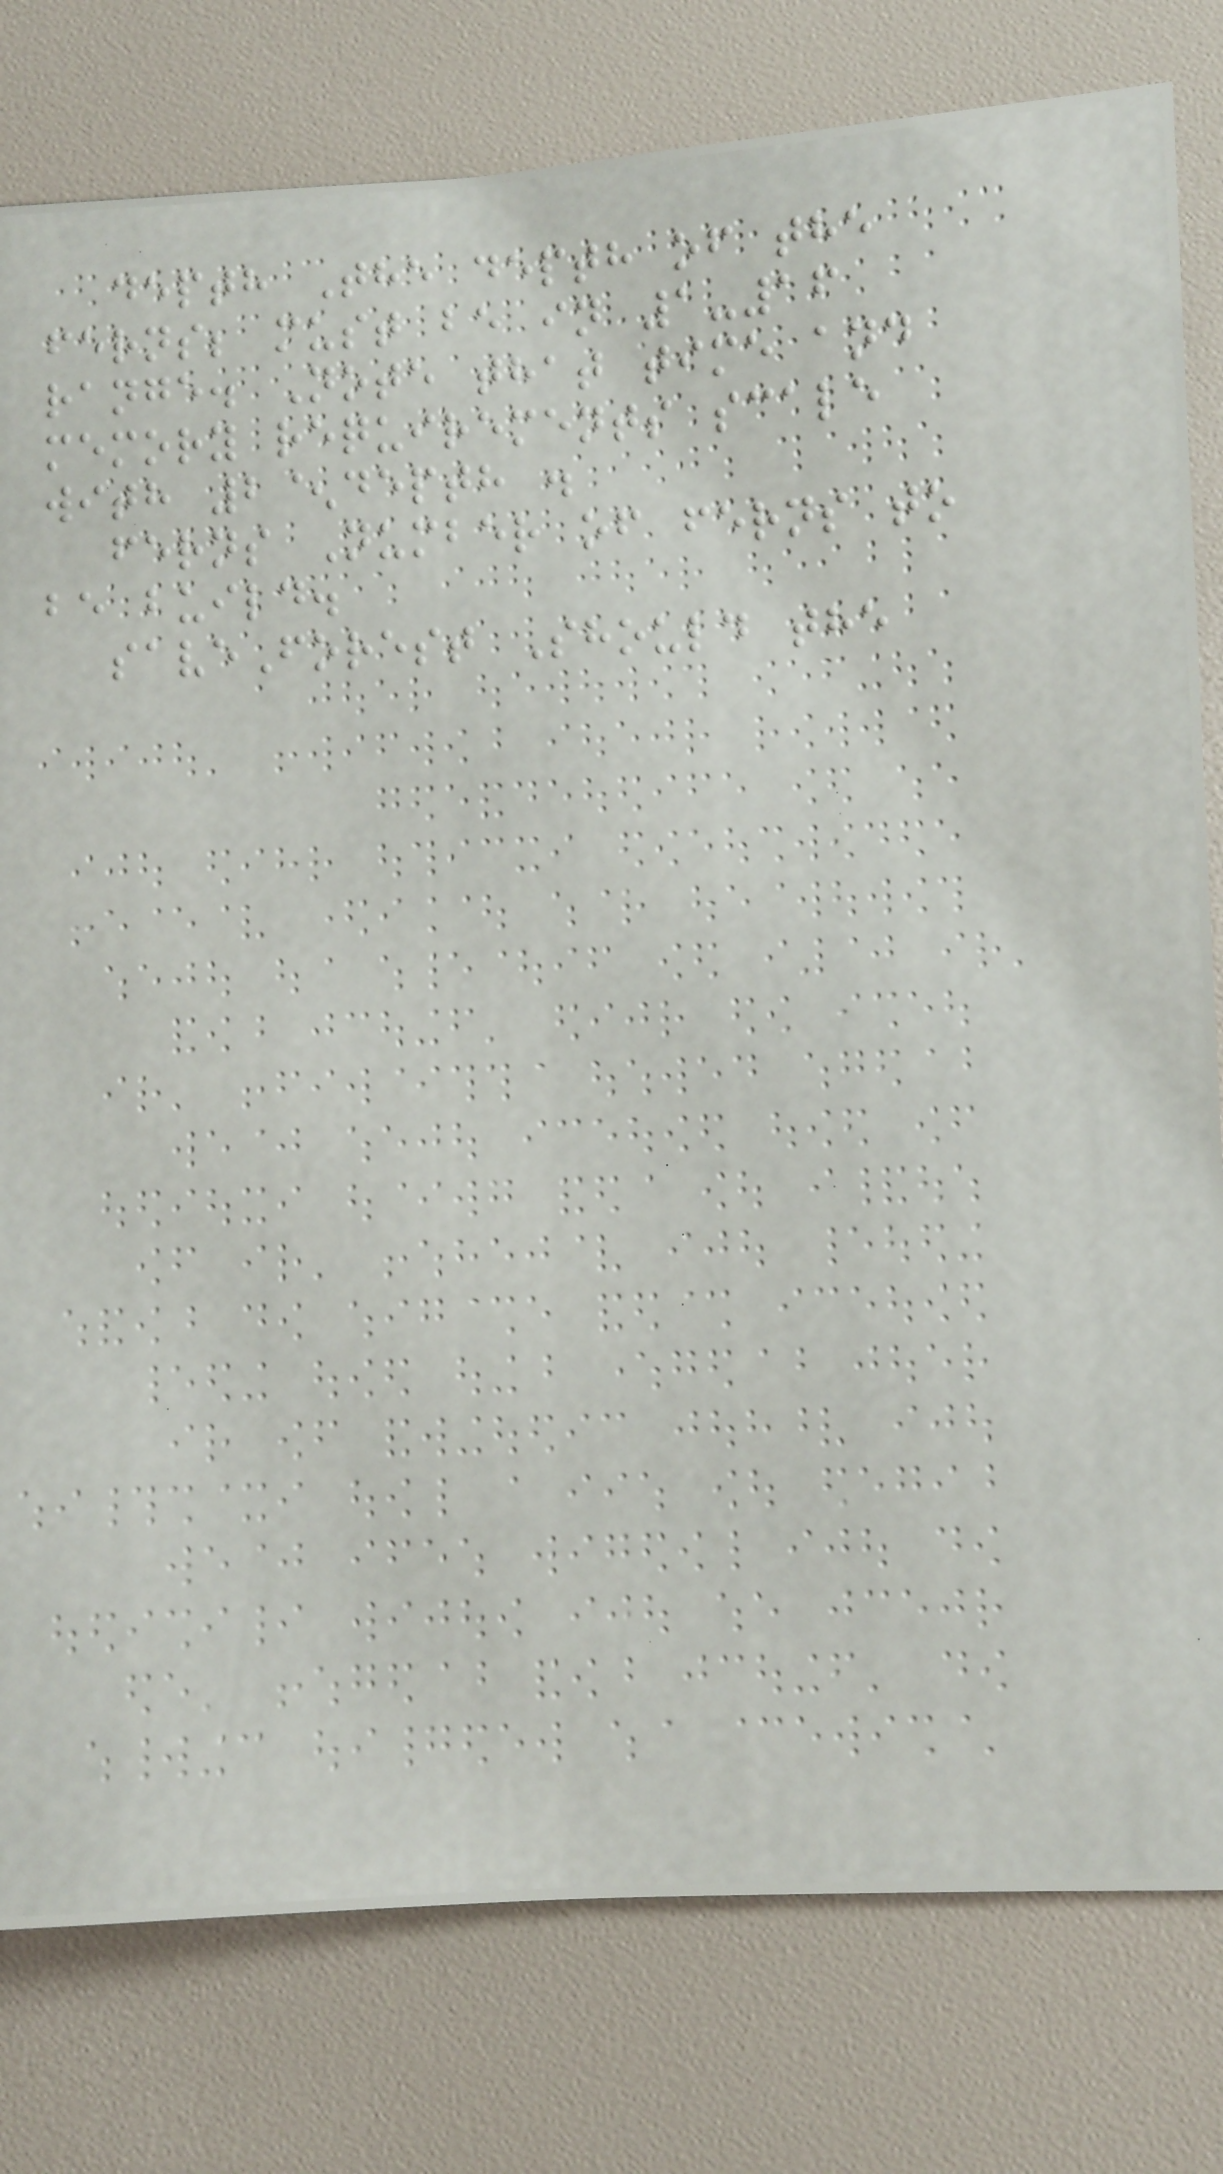depth The depth of the
ferns; must be in 1-16
range. Note that time and
memory requirements scale
with 2^depth .
ferns Number of ferns to
be build.
saveForest Should the
